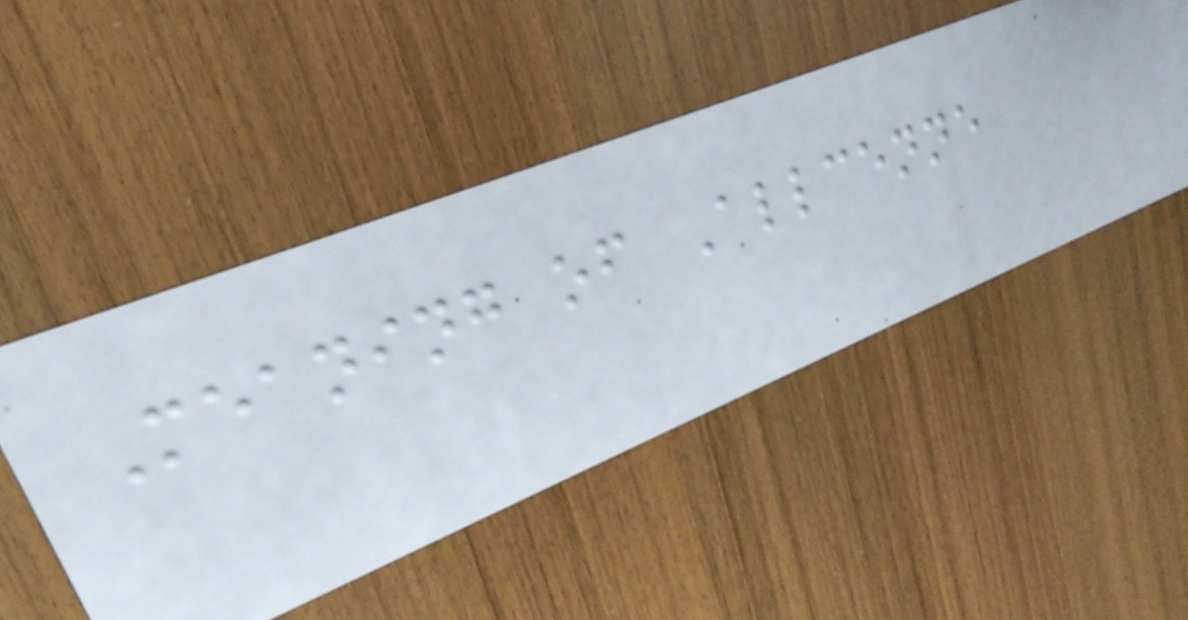Meaning of Allcenne
